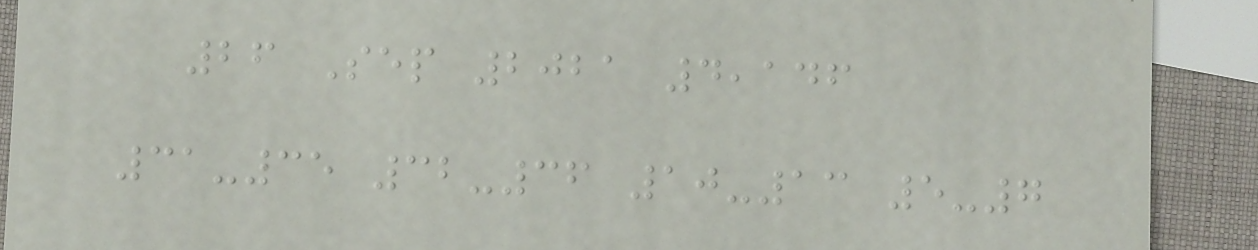26 Sep 2021 4,146
31-35 32-36 10-13 5-7
